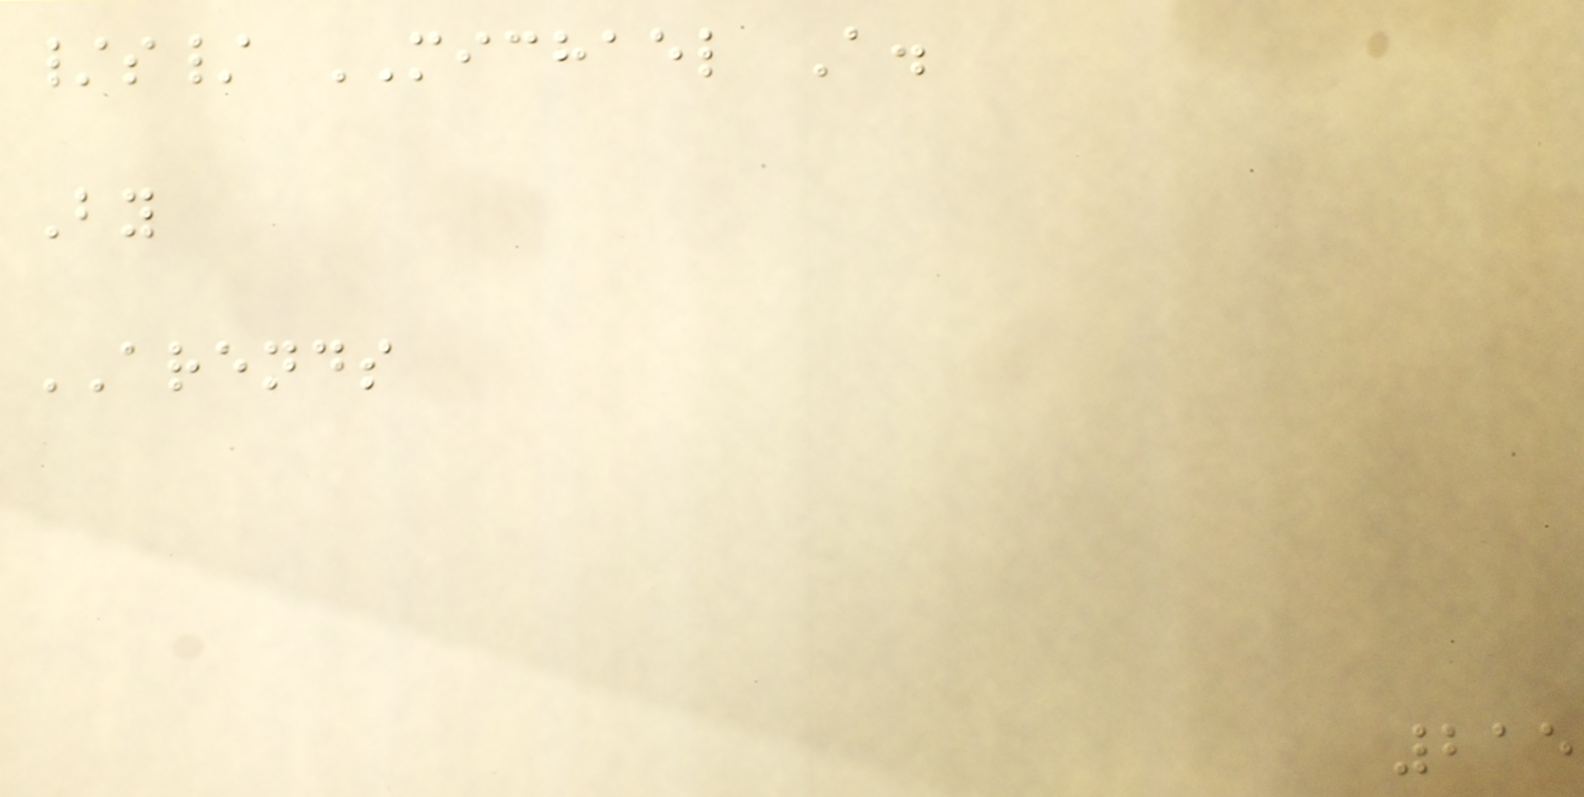/s/ MICHAEL A.
By
ARENDS
215
